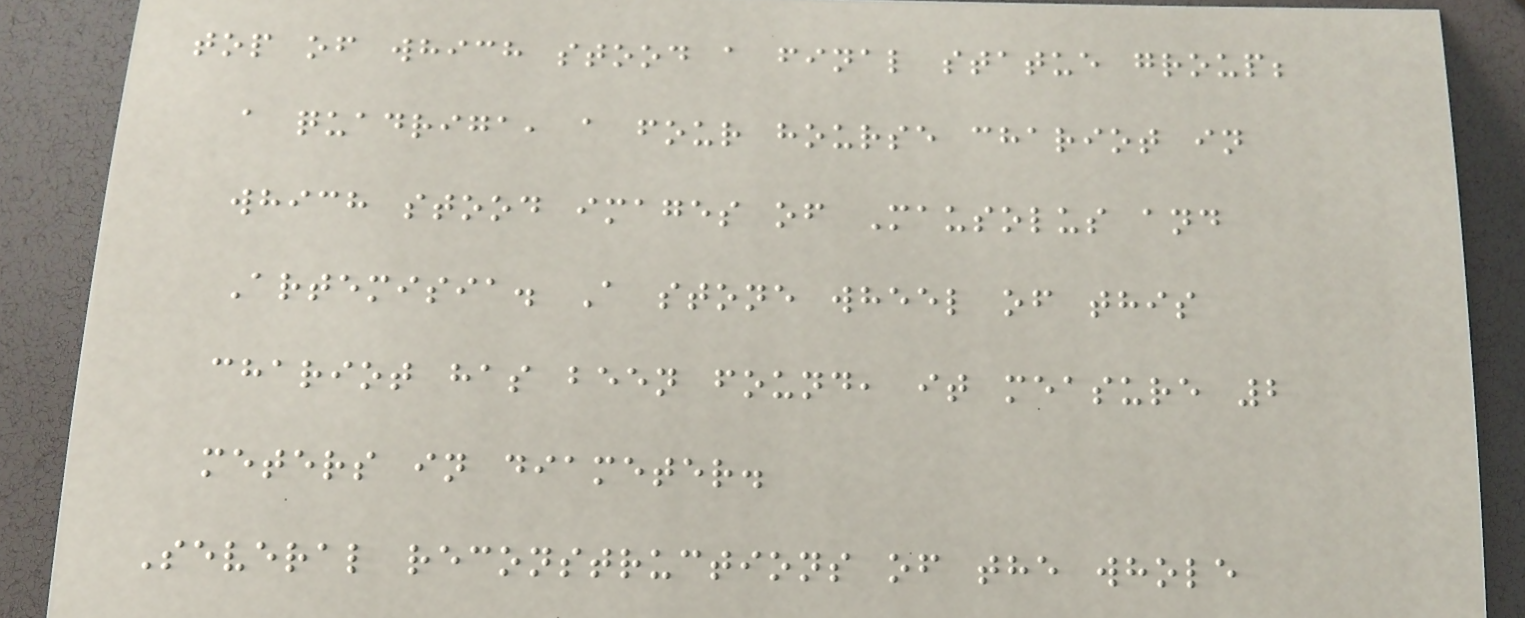top of which stood a final statue group;
a quadriga, a four hourse chariot in
which stood images of Mausolus and
Artemisia. A stone wheel of this
chariot has been found, it measure 2
meters in diameter.
Several reconstructions of the whole
